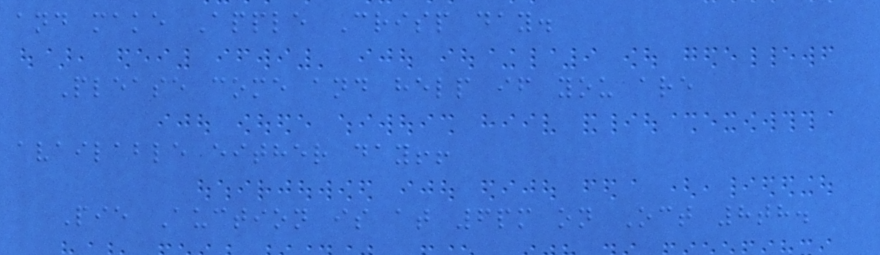and make Apple Crisp day.
Please come and help if you are
available either day!!
Pie Auction is at 6pm on Oct 8th.
